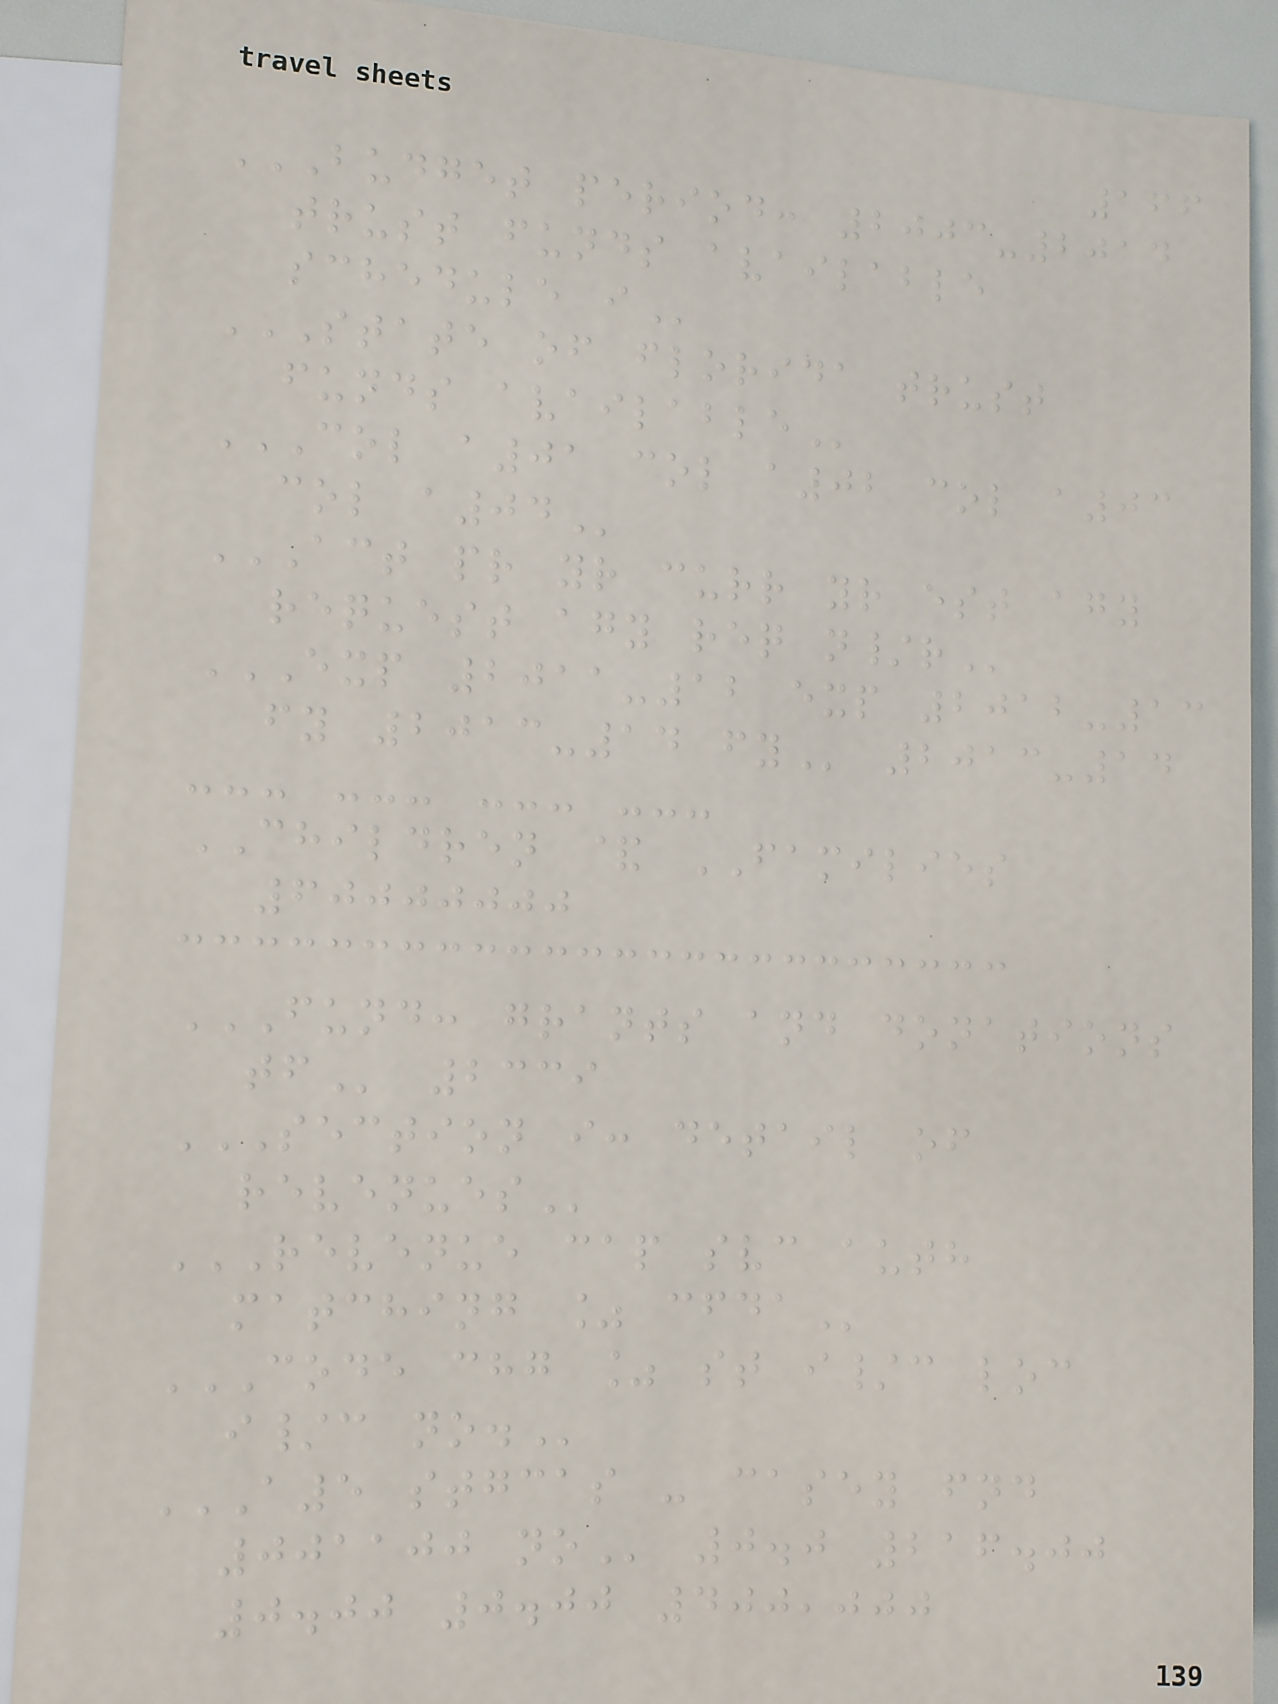166
BUDGET PERIOD: 2003-2014
TRUST FUNDS AVAILABLE
SCHEDULE I
STATE OF FLORIDA TRUST
FUNDS AVAILABLE
COL A01 COL A02 COL A03
COL A04
ACT PR YR CURR YR EST AGY
REQUEST AGY REQ N/R
EXP 2011-12 EXP 2012-13
FY 2013-14 FY 2013-14
--- --- --- ---
CHILDREN & FAMILIES
60000000
FUND: GRANTS AND DONATIONS
TF 2339
SECTION I: DETAIL OF
REVENUES
REVENUE CAP SVC AUTH
MATCHING % CFDA
CODE CHG % ST I/C LOC
I/C NO.
A5 STGCAS - CASEY FND
001100 NO 0.0 216.00
0.00 0.00 400,000
